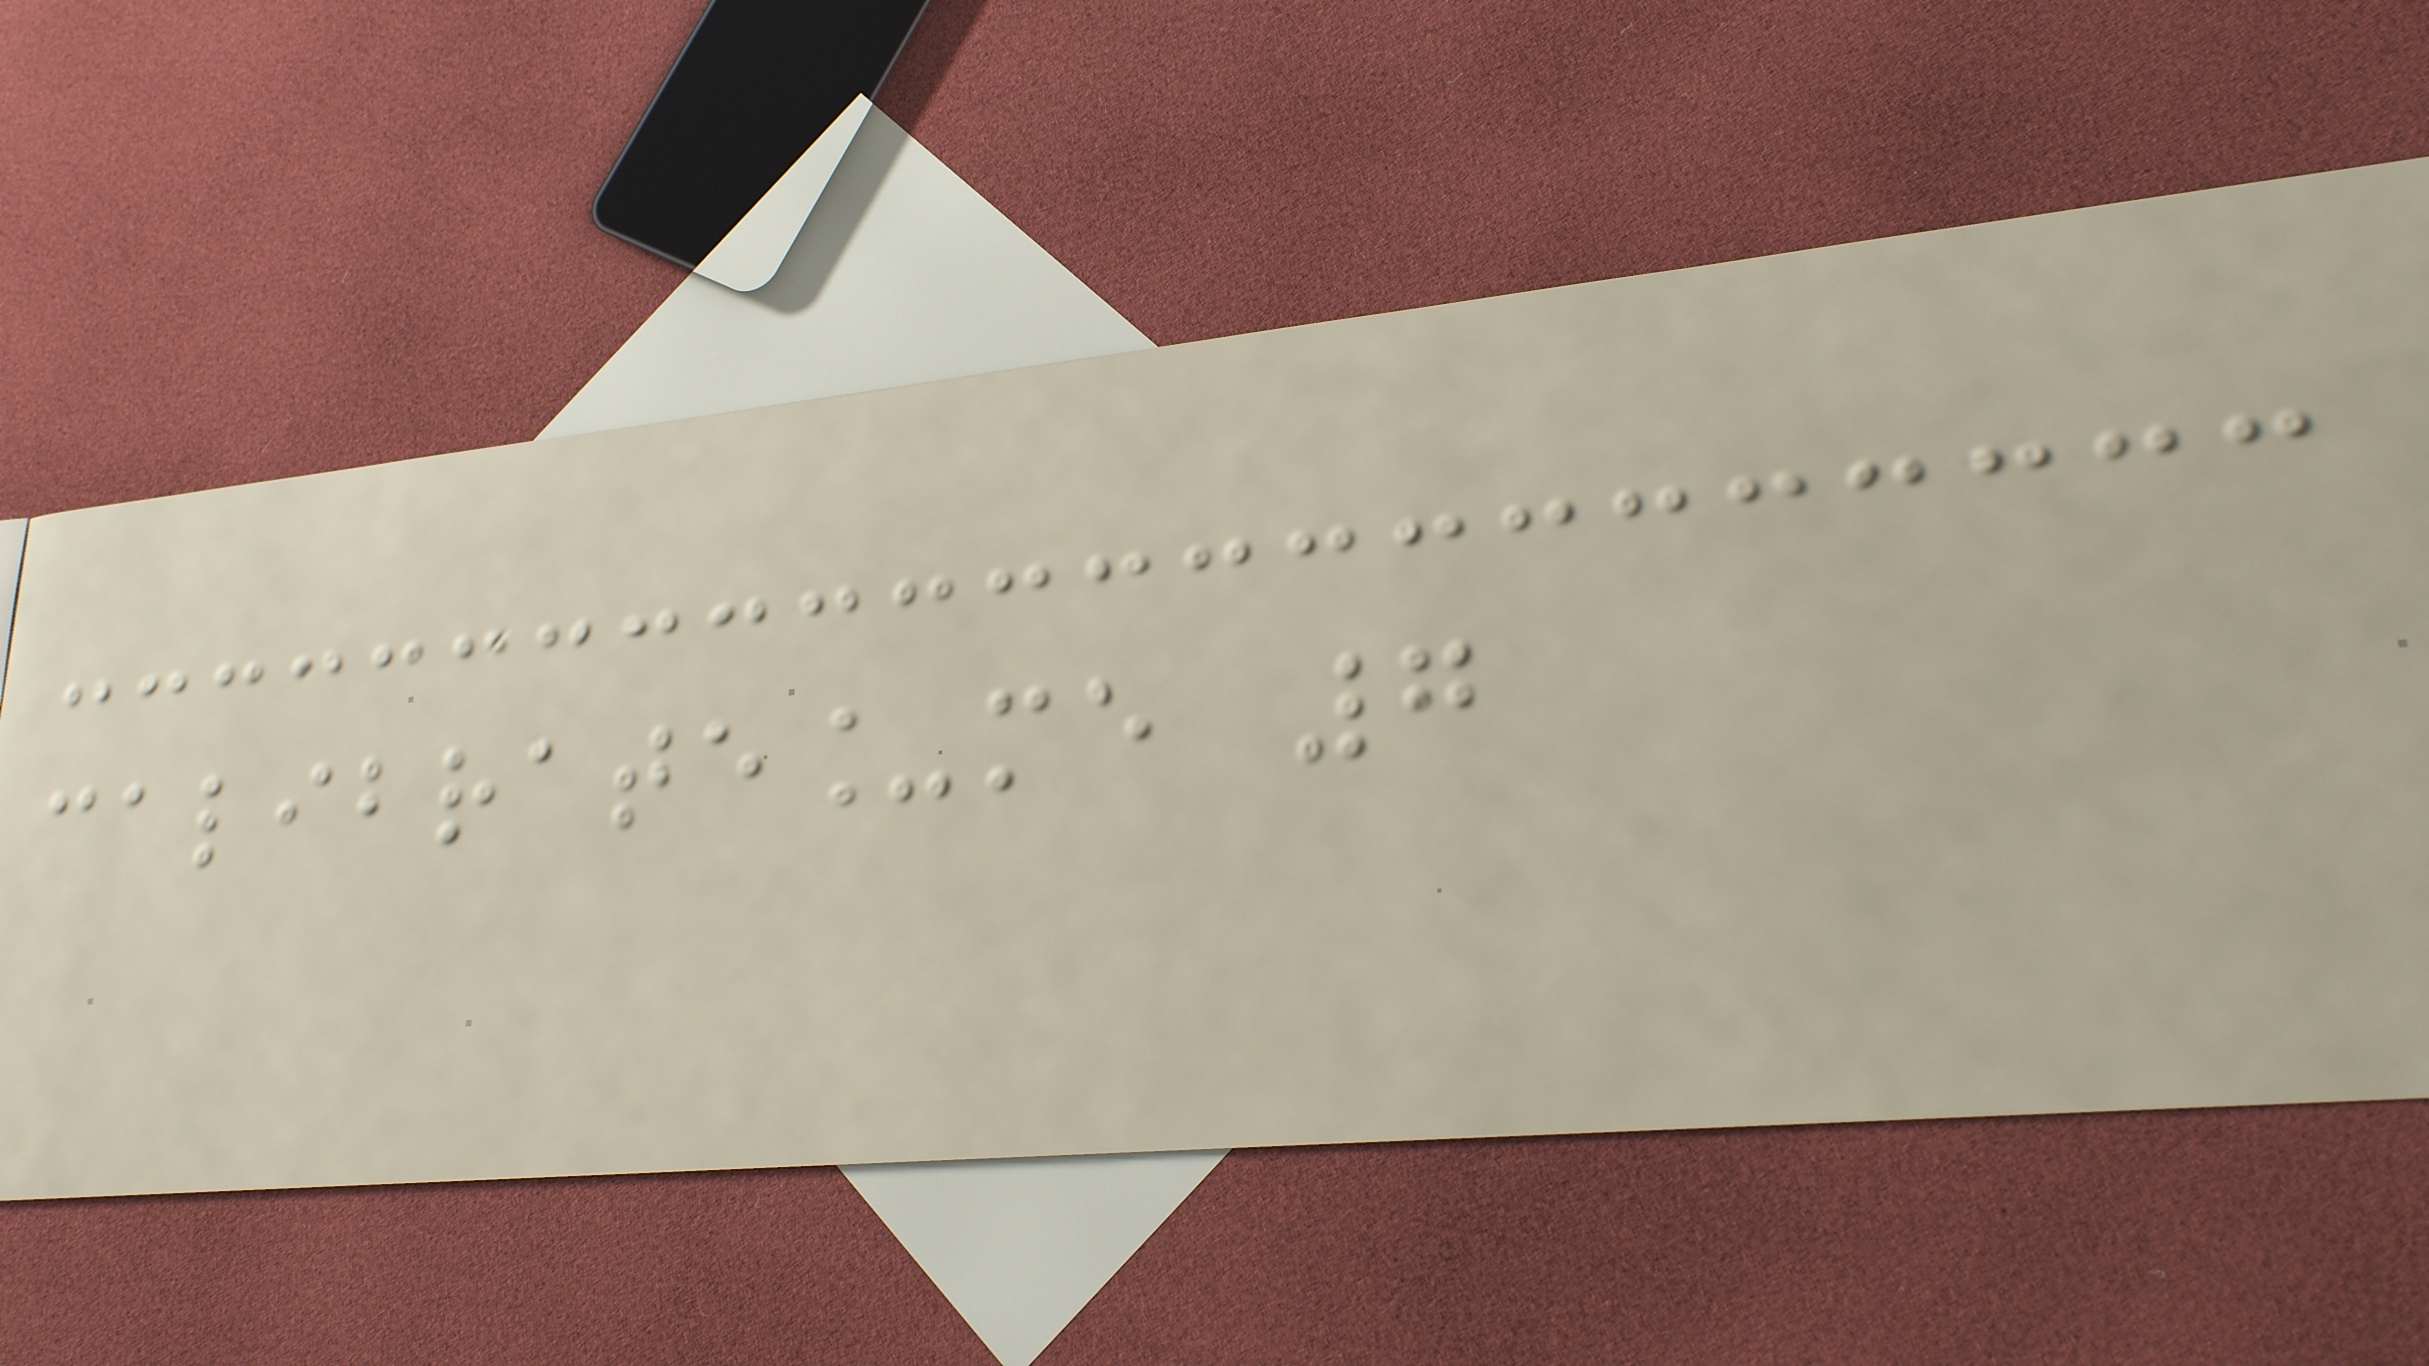calibrate_me 7
